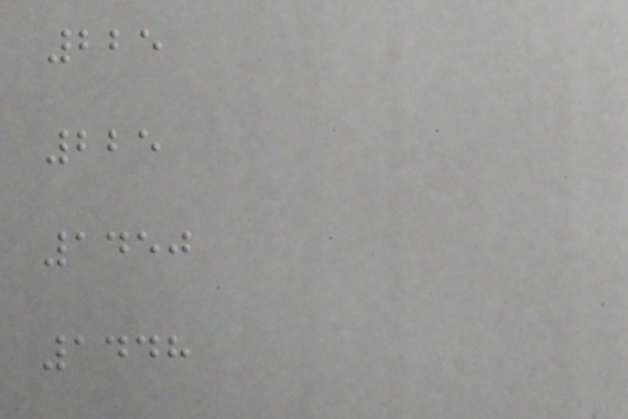225
225
1450
1448
